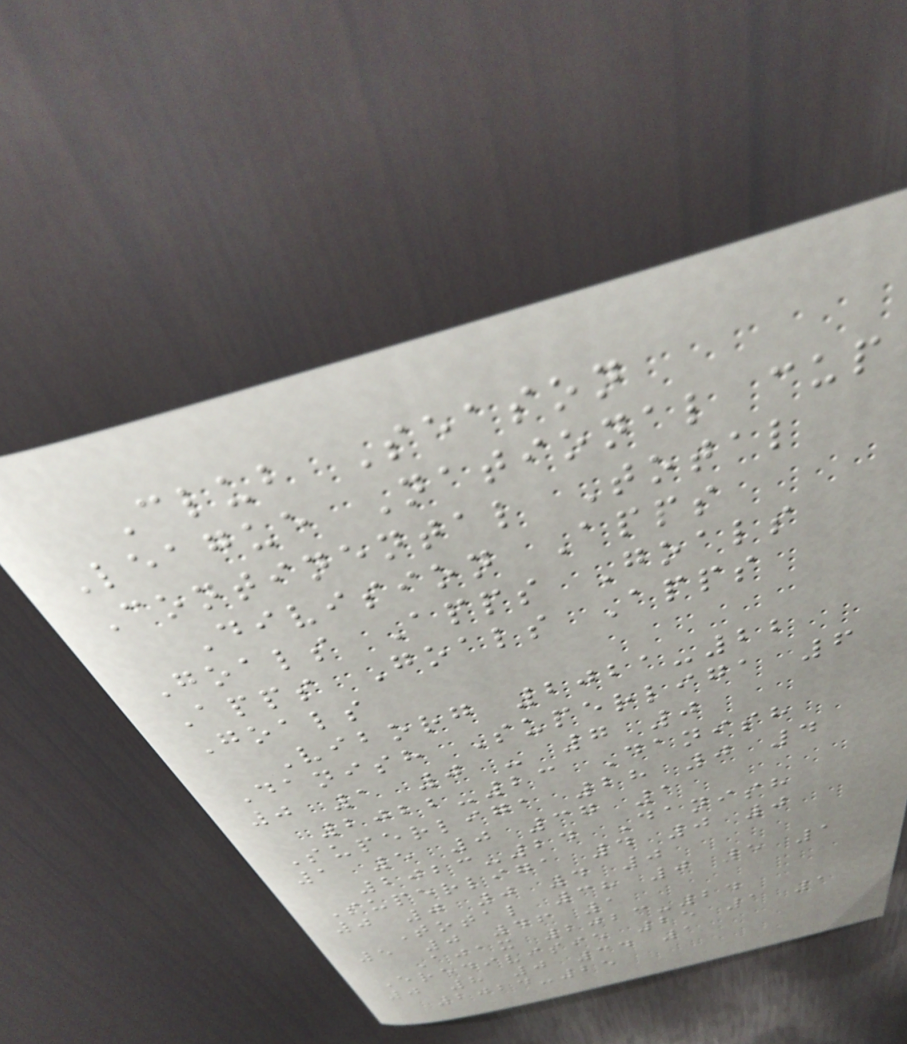Club Season
League National cup
Continental Total
Division Apps
Goals Apps Goals
Apps Goals Apps
Goals
Viborg 2021-22
Danish Superliga 6
0 1 0 - 7 0
2022-23 Danish
Superliga 28 0 4
1 5 0 37 1
2023-24 Danish
Superliga 4 0 0
0 0 0 4 0
Total 38 0 5 1
5 0 46 1
Ajax 2023-24
Eredivisie 25 1 1
0 8 0 34 1
2024-25
